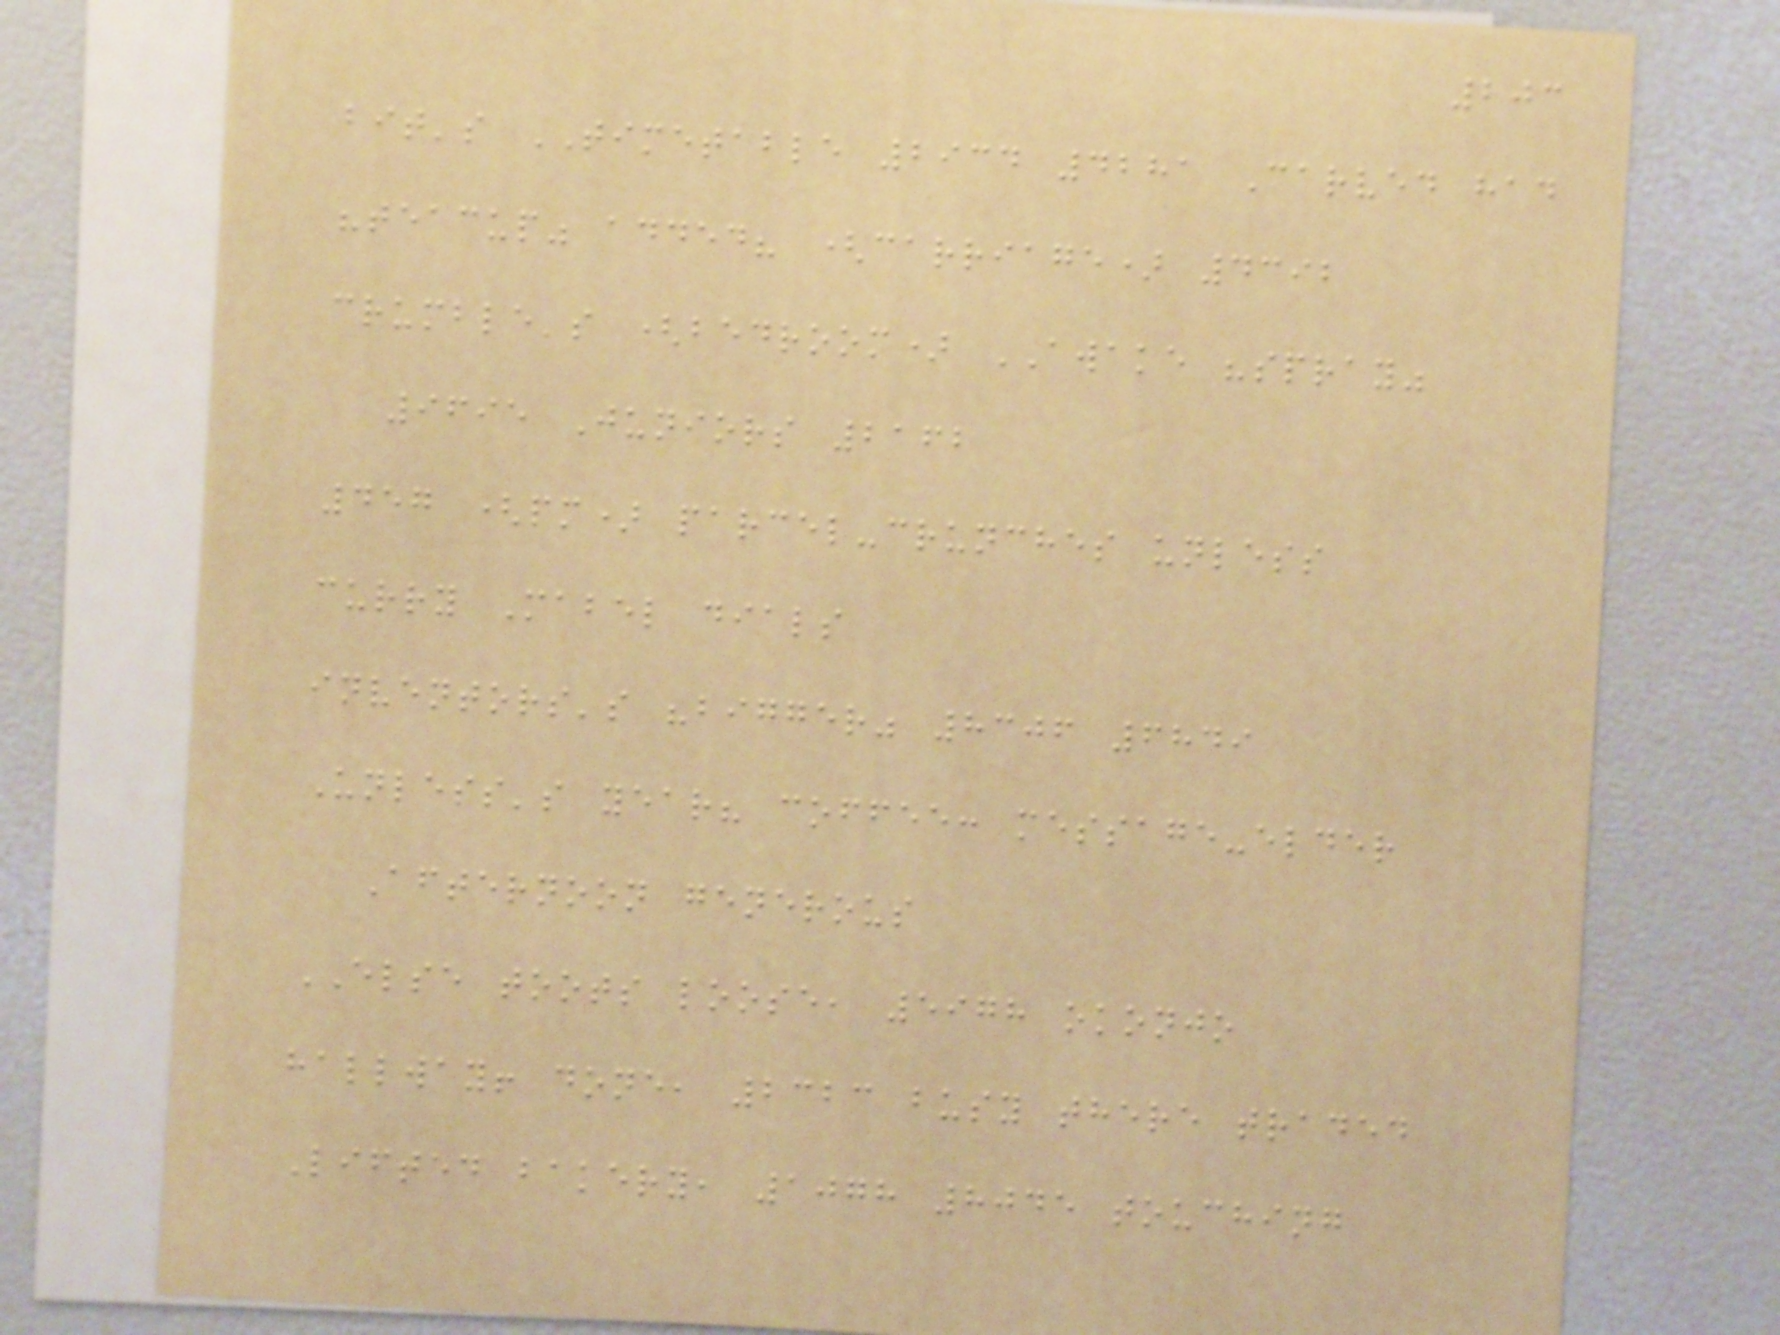203
bit's TIMETABLE 2934 4281 Carved had
"teacup" added? (carriage) 4392
crumble's (bedroom) AWAKE "spray"
9695 Juniors 2162
457 (pm) parcel-crunches unless
curry Mabel dials
inventors's "bigger" 8306 6849
Unless's year? coffee: message-elder
Afternoon generous
ELSE toots loose, 5978 okonjo
hallway! done, 2323 busy there traded
Lifted bakery, 1078 8045 touching
